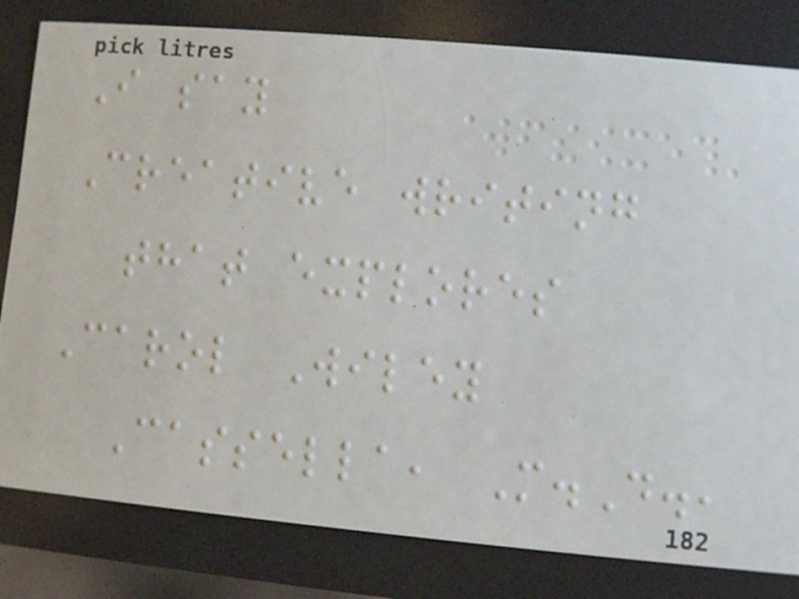I say
Creative writing
that explores
Carol Wiley
Cassella, M.D.,
